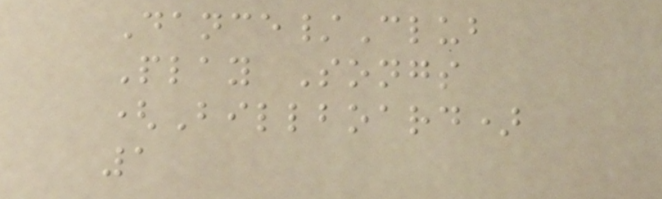Dance/Club
Play Songs
(Billboard)
1
